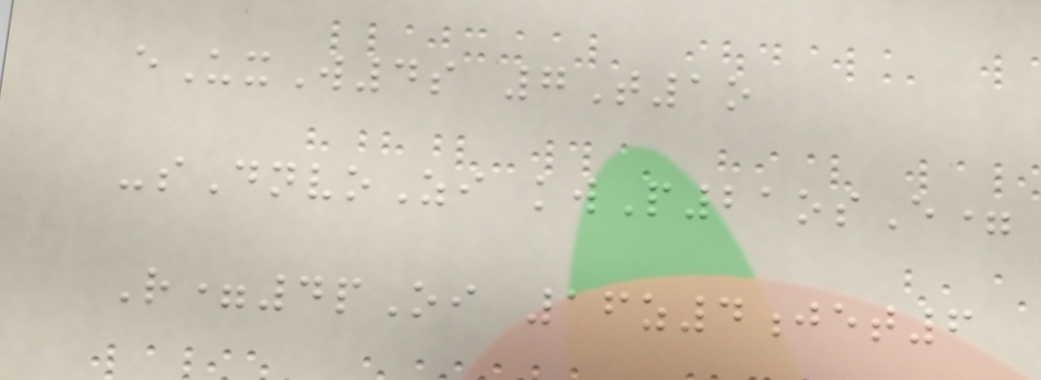eUxW4s 7T1o
-sDnvoZi kwP21osE=
R=4pOi 16z4jet6
